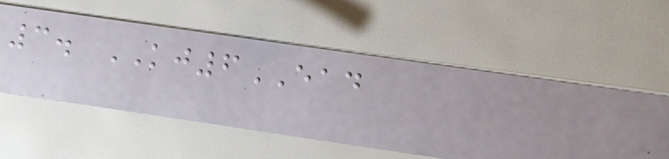3. KJ6EAD
